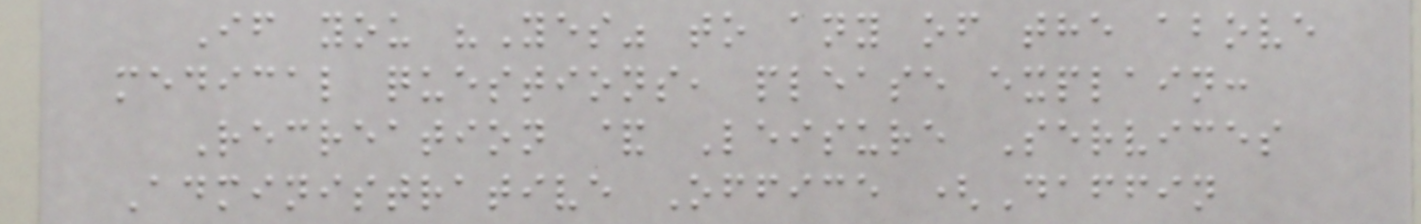If you "Yes" to any of the above
medical questions, please explain:
Recreation & Leisure Services
Administrative Office (Daffin
